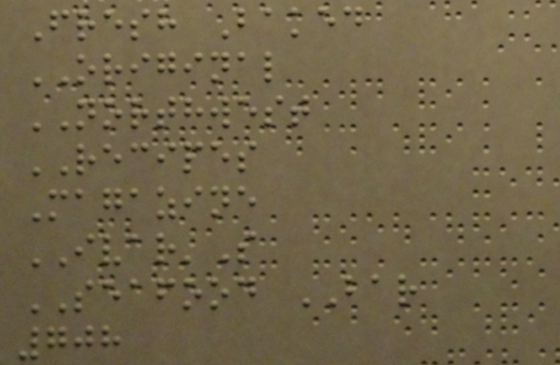Fresh Baked
ORIGINAL
NORTHWEST
RECIPES
Magazine
IVAR'S
SEAFOOD BAR
708
